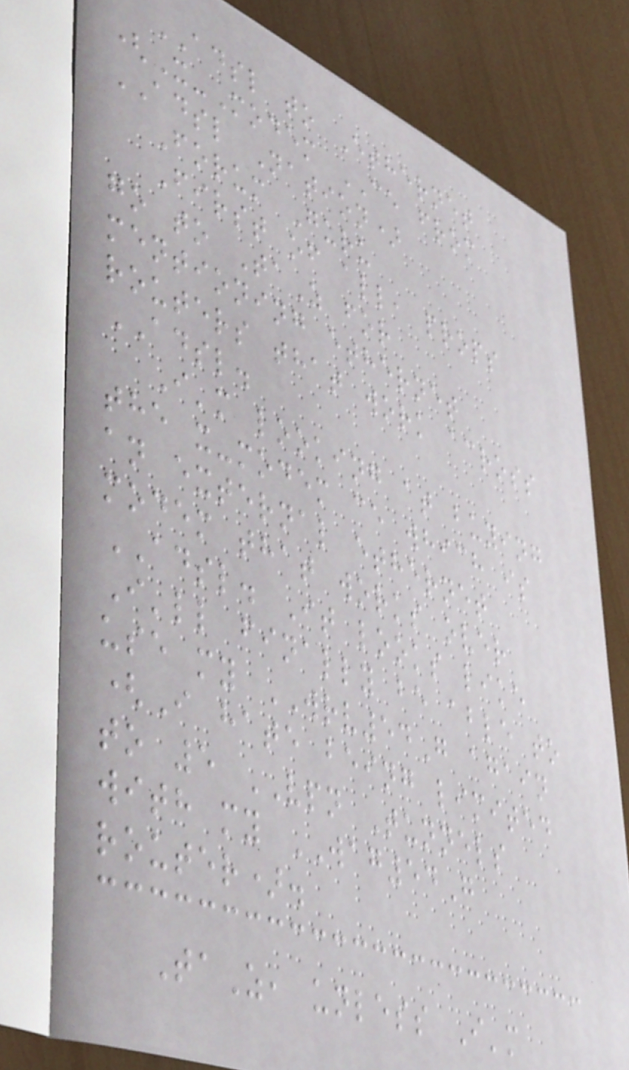ADSL to Ethernet
(X-Modem CE from
ADSL Nation)
Forum Guru
First of all, props
go to TaZ for
mentioning ethernet
routers that work across
ADSL.
I'm looking at buying
the x-modem ce which is
an external ethernet
modem that works over
ADSL. It looks like
I'll finally be able to
use my WRV54G again
(I hate being limited
to 5 VPN Tunnels
with my WAG54G
router).
TaZ, unless I'm
